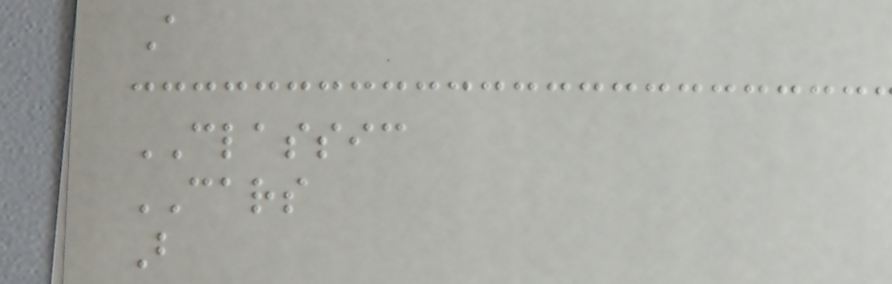A
CLASSIC
CARS
B
